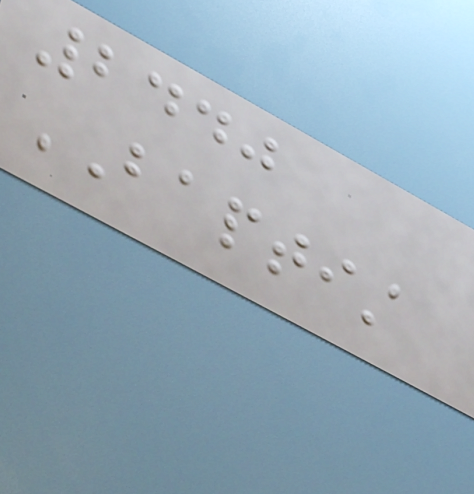2440
BAPTIST
